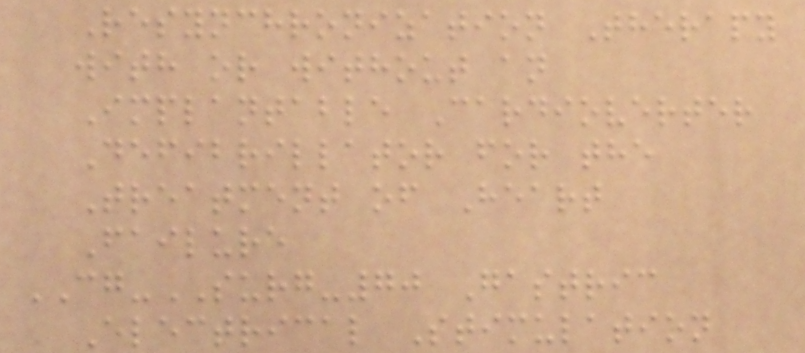Resynchronization Therapy
with or without an
Implantable Cardioverter
Defibrillator for the
Treatment of Heart
Failure
CG-SURG-70 Gastric
Electrical Stimulation
